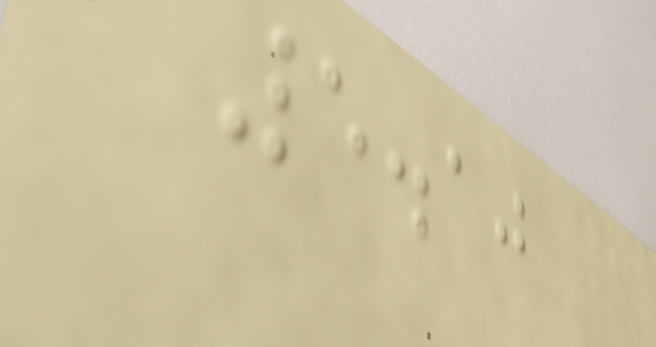5.10
